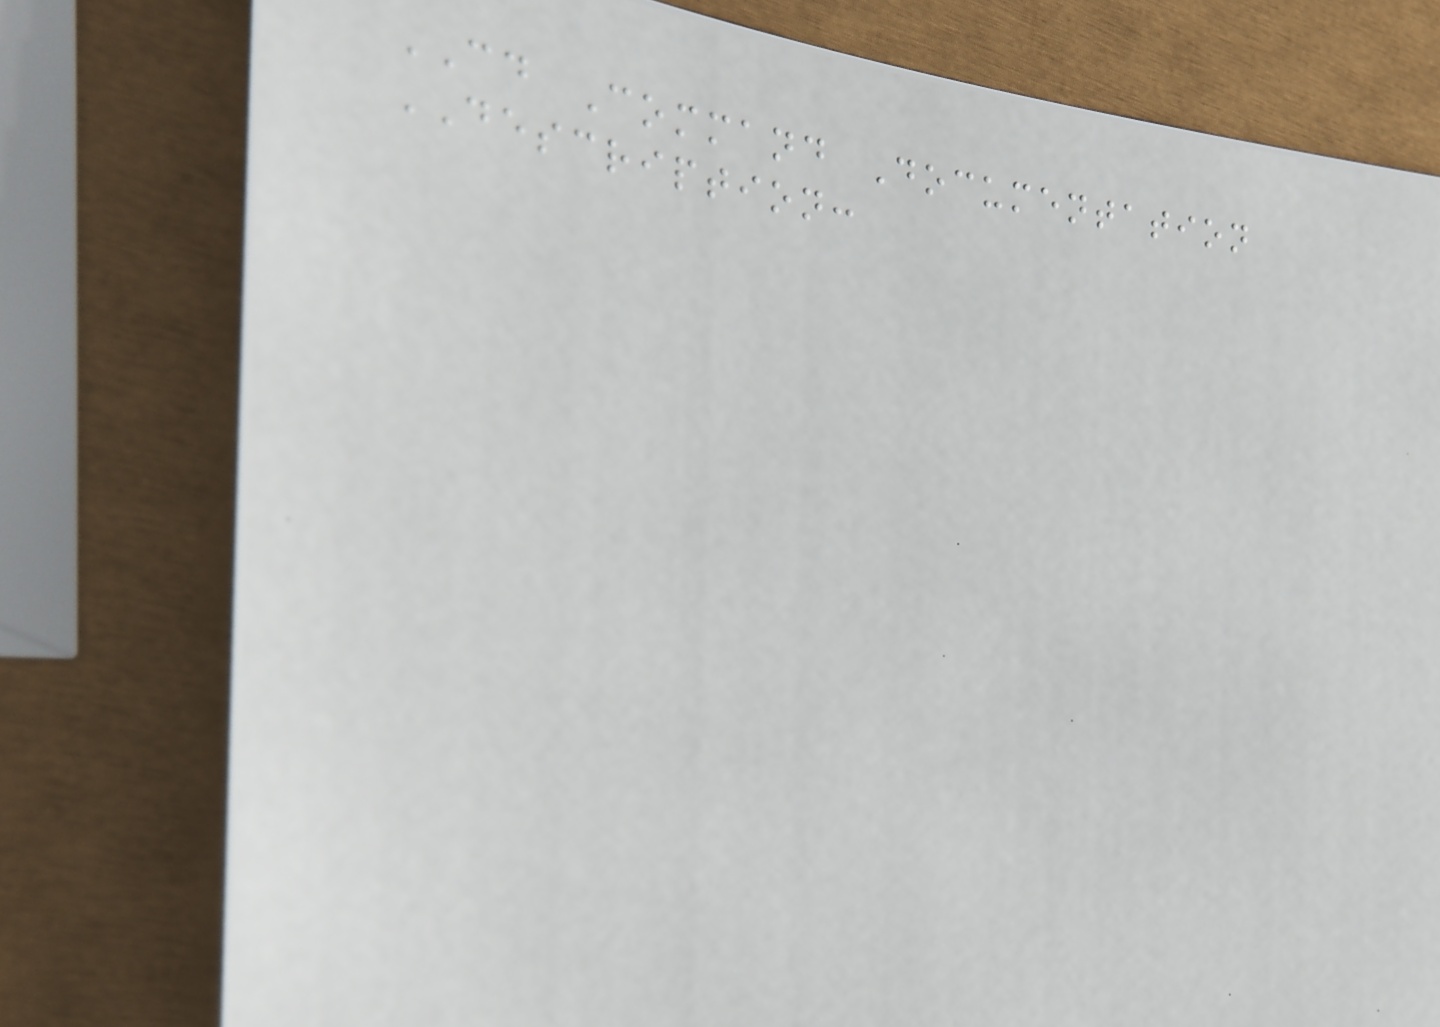CD Command Documentation
DESCRIPTION:
